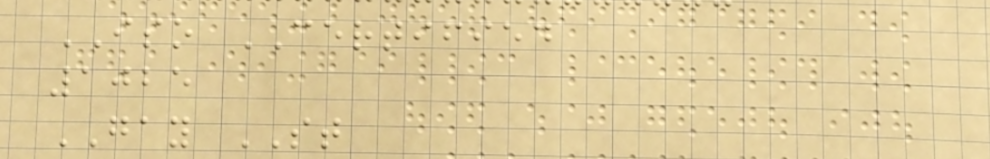ISO CERTIFIED
1025
GAY ST
